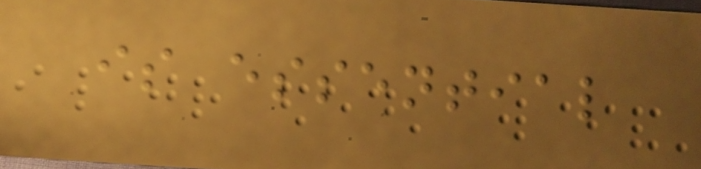is essential
